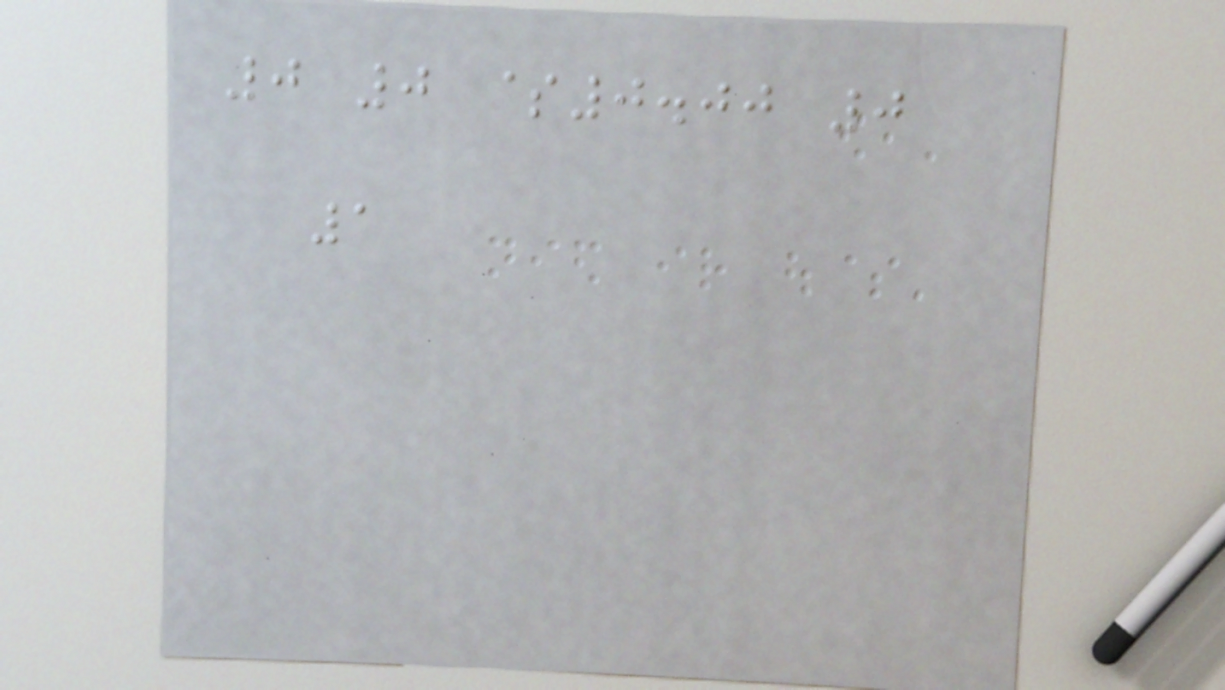0 0 $0.00 0
1
